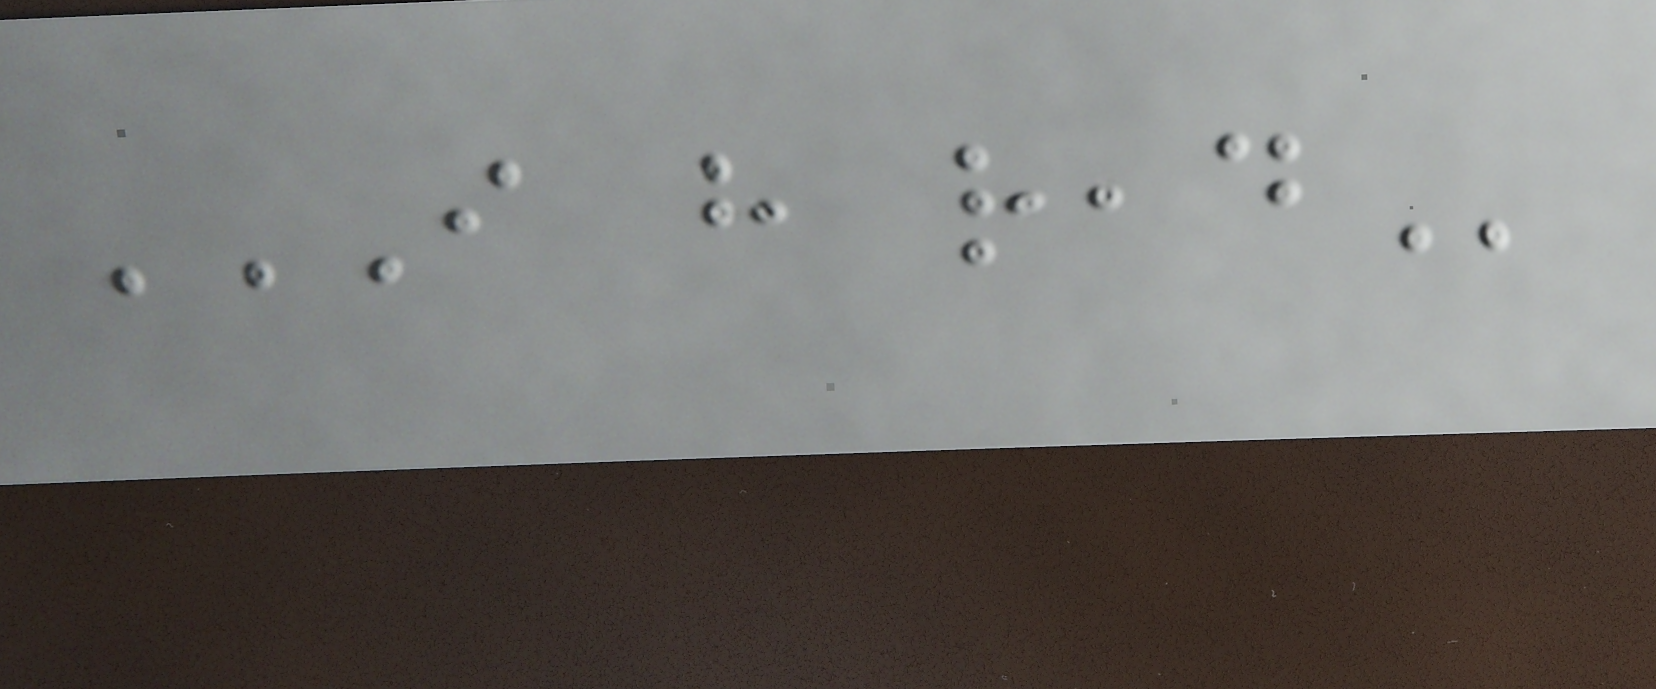I HAVE READ
